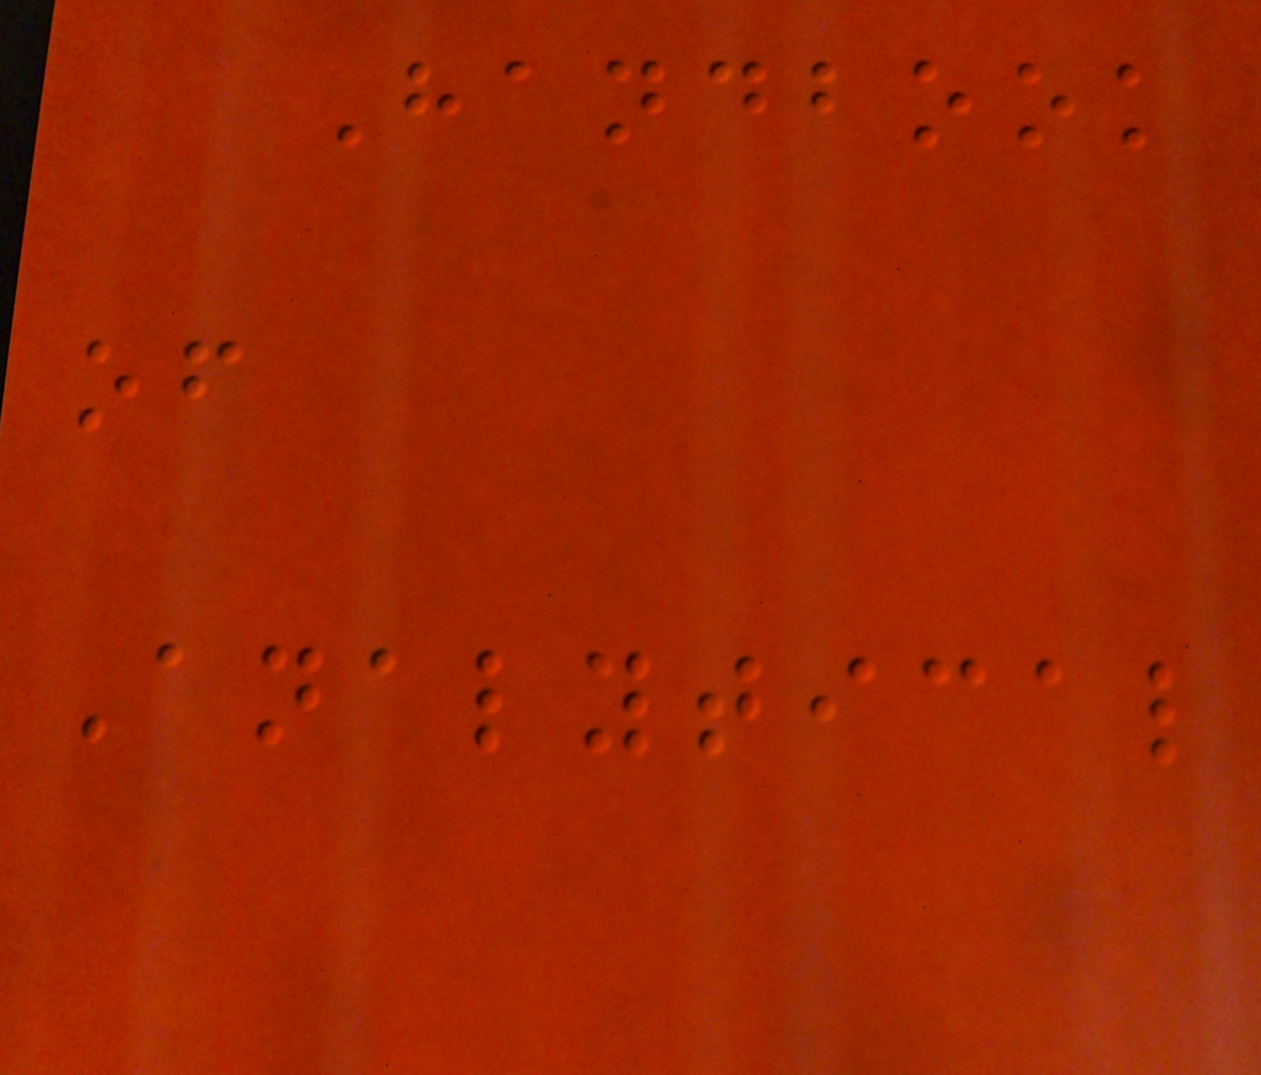Handbook
of
Analytical
